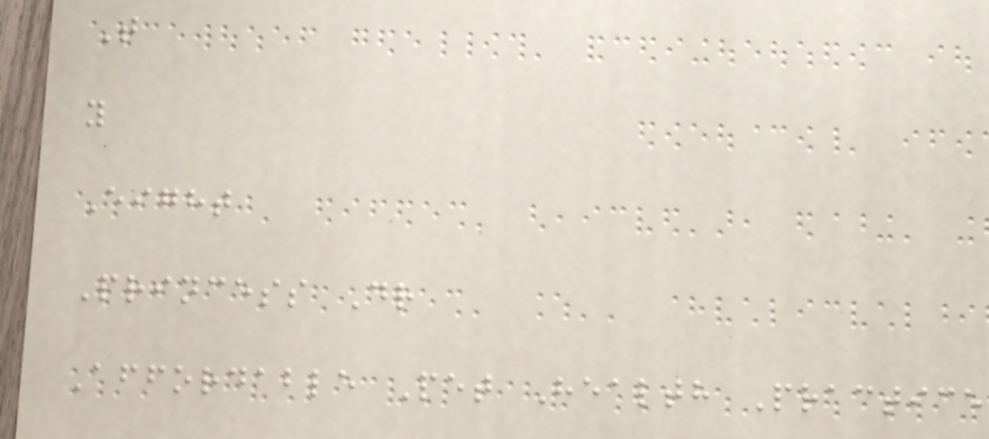T
y
Eight
Princess Dr
Affordable Pet Health Practice
